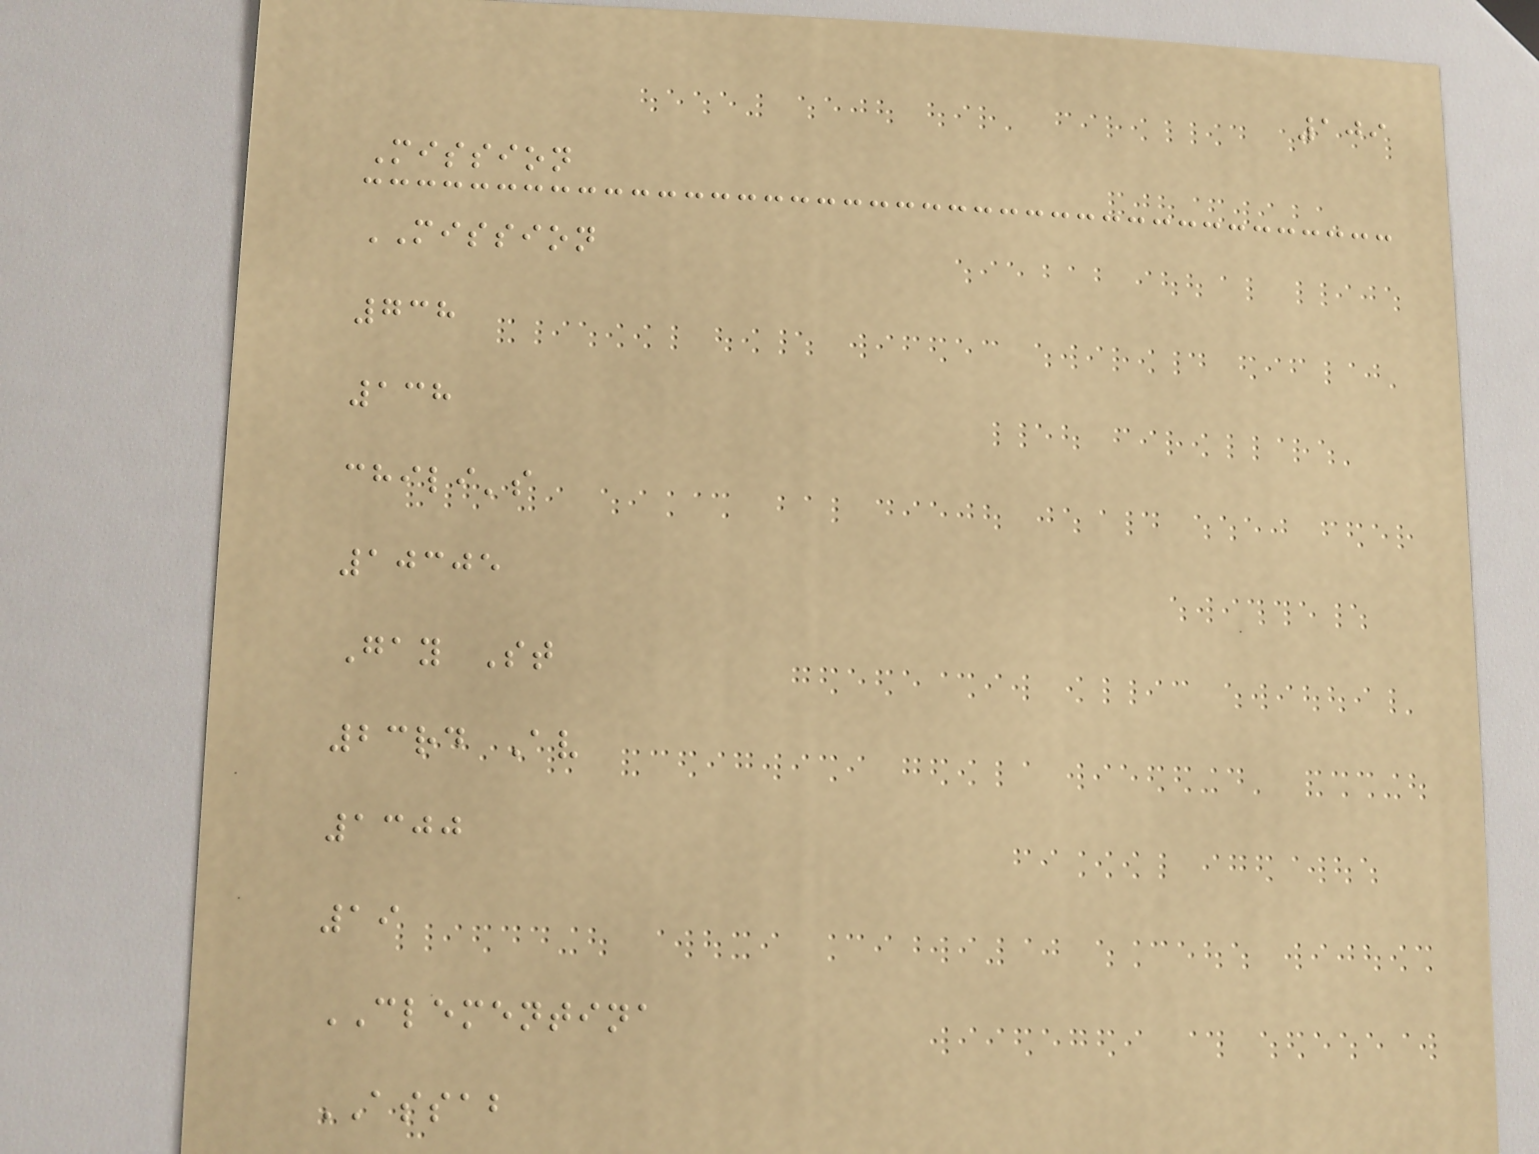109
Mission
MISSION
738
138
chili's
10305
Gay St
23rd Av
1300
19
CLEMENTINA
ASSAB
